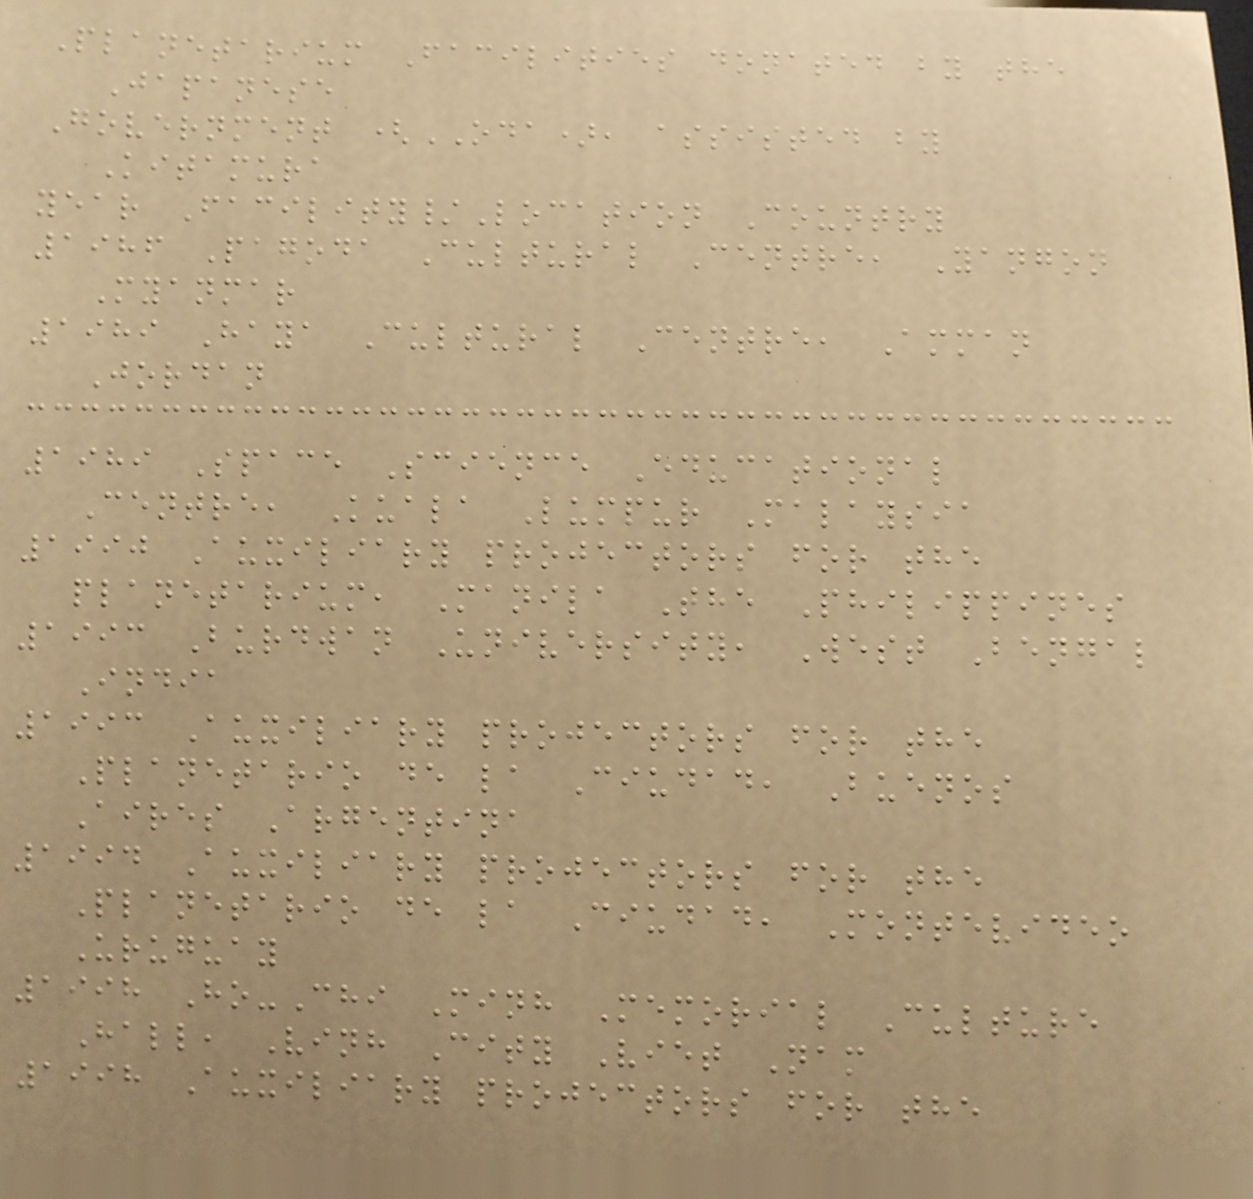Planetarium Facilities donated by the
Japanese
Government (ODA), assisted by
Kitamura
year Facility/Location Country
1986 Pagoda Cultural Centre, Yangon
Myanmar
1989 Haya Cultural Centre, Amman
Jordan
1989 Space Science Educational
Centre, Kuala Lumpur Malaysia
1990 Auxiliary projectors for the
planetarium, Manila The Philippines
1993 Burdwan University, West Bengal
India
1993 Auxiliary projectors for the
Planetario de la Ciudad, Buenos
Aires Argentina
1994 Auxiliary projectors for the
Planetario de la Ciudad, Montevideo
Uruguay
1998 Ho-Chi Minh Memorial Culture
Hall, Vinh City Viet Nam
1998 Auxiliary projectors for the
